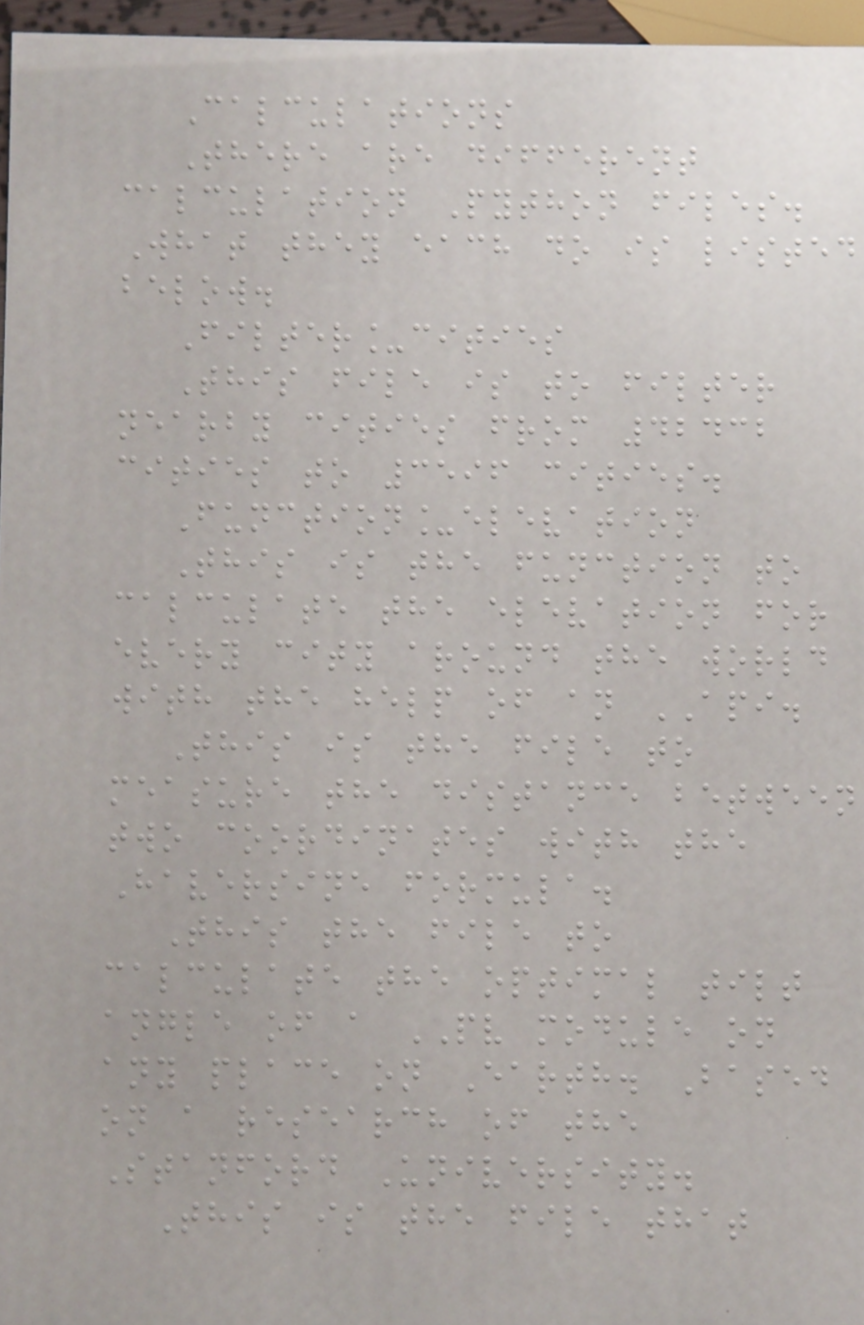Calculations
There are different
calculation Python files.
What they each do is listed
below.
Filter_cities
This file is to filter
nearby cities from 42432
cities to 3596 cities.
Function_elevation
This is the function to
calculate the elevation for
every city around the world
with the help of an API.
This is the file to
measure the distance between
two coordinates with the
Haversine formula.
This the file to
calculate the optimal tilt
angle of a PV module on
any place on Earth. Based
on a research of the
Stanford University.
This is the file that
